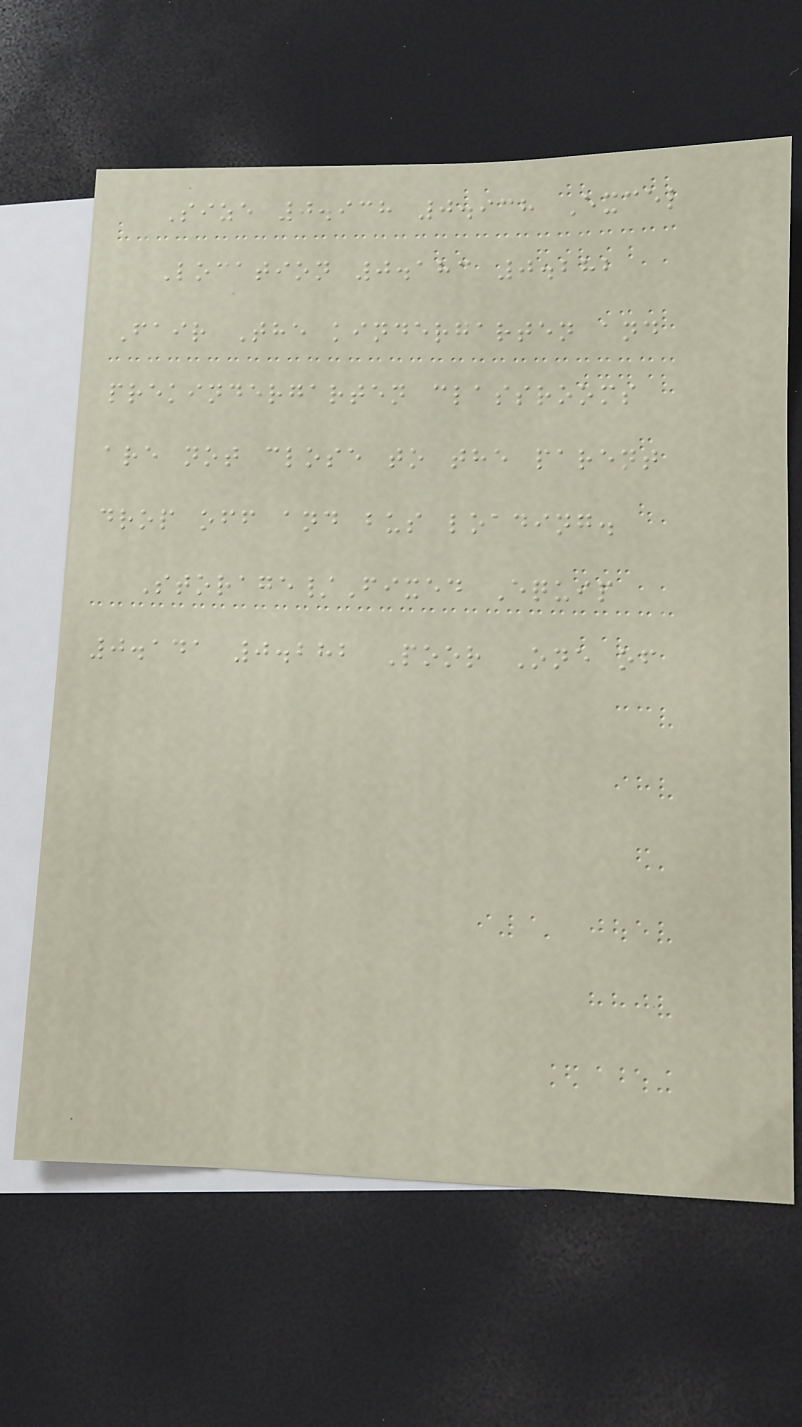Size 0.938 0.938 Excel
Location 0.183 0.282
Fair The kindergarten and
prekindergarten classrooms
are not close to the parent
drop off and bus loading.
Storage/Fixed Equip
0.141 0.282 Poor One of
